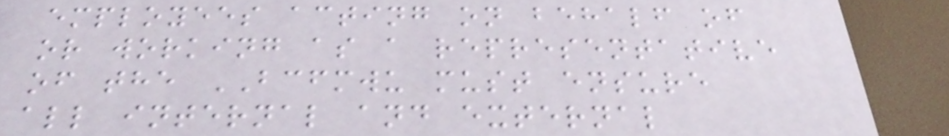employees acting on behalf of
or working as a representative
of the BCFMWU must ensure
all internal and external
